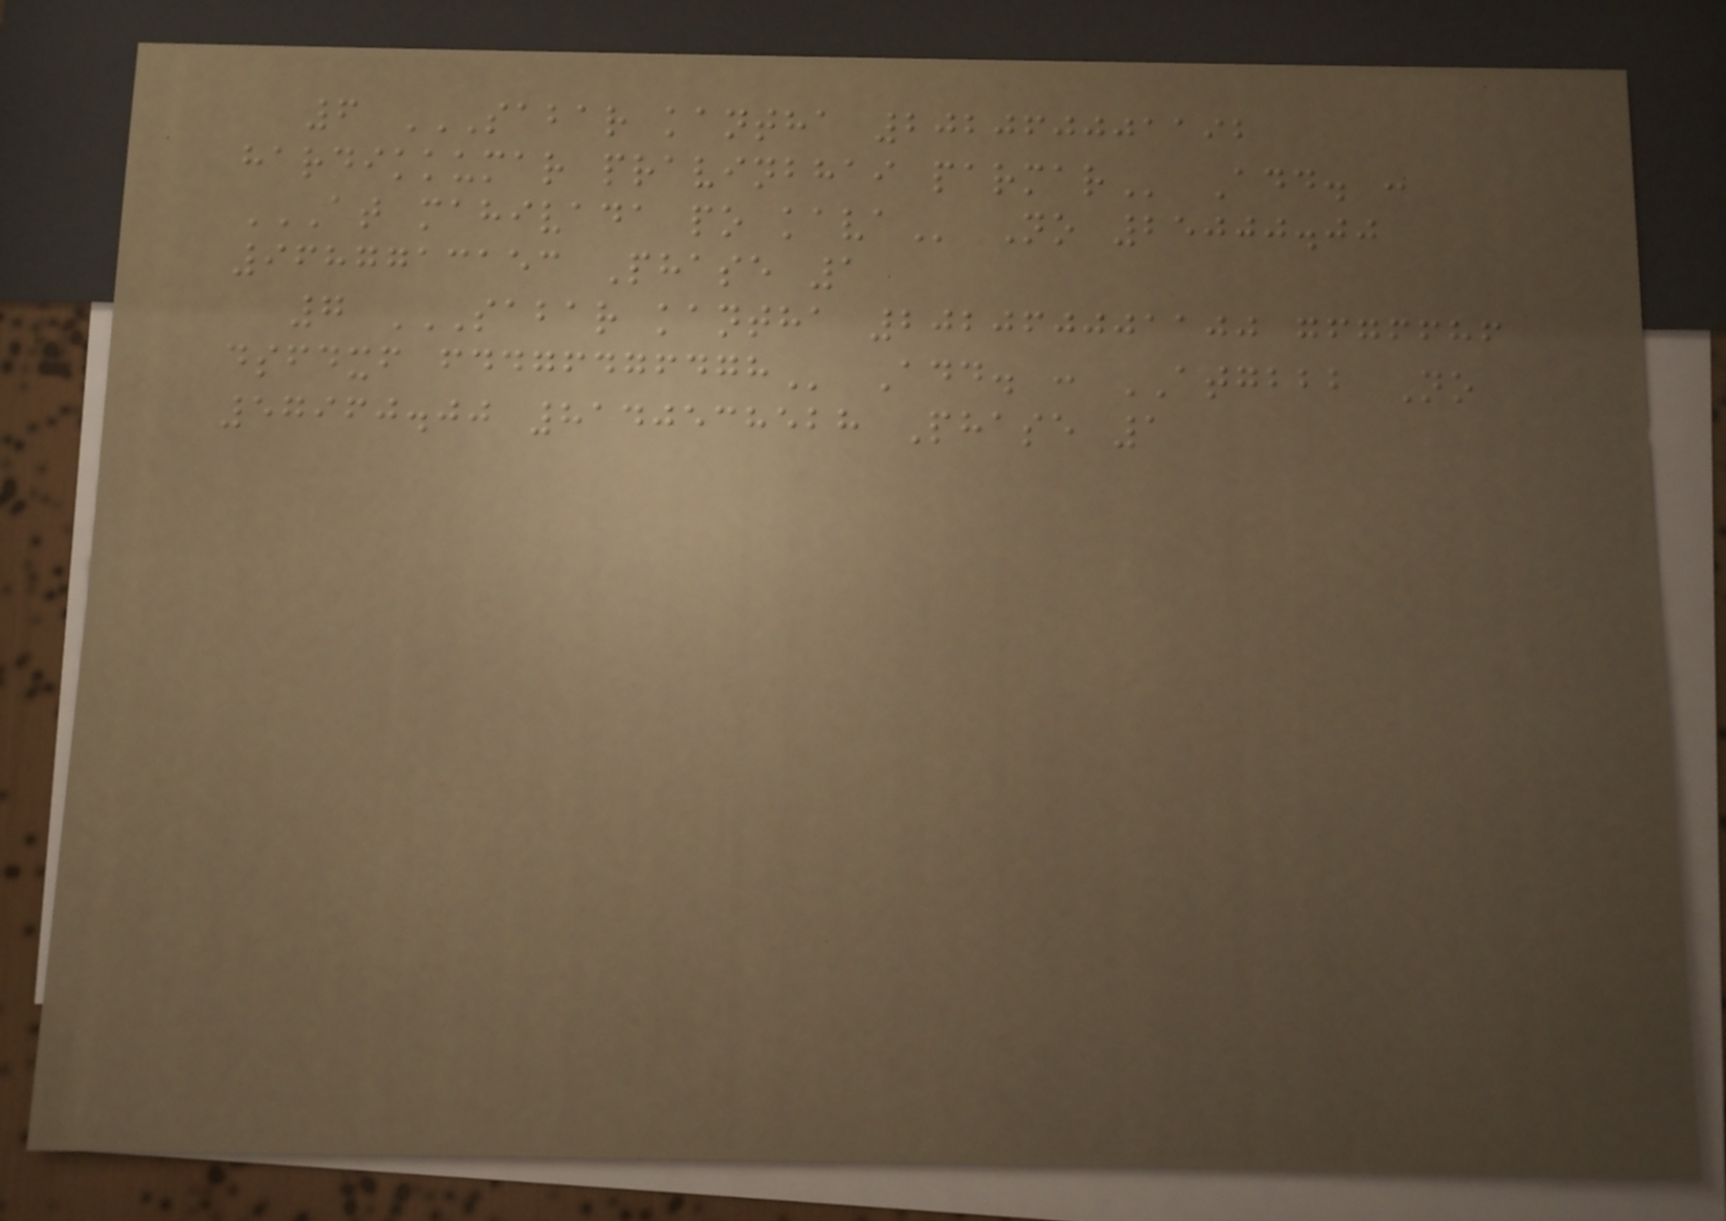6 SABAR KANTHA 202060001192
HARDIKKUMAR PRAVINBHAI PARMAR Add. :
AT MAHIVADA PO KAVA No 25000.00
9687713153 Phase 1
7 SABAR KANTHA 202060001100 GFGFFHF
DSFDXF FDDGFDGFDGH Add. : ATGBBB No
57960.00 8140538528 Phase 1
